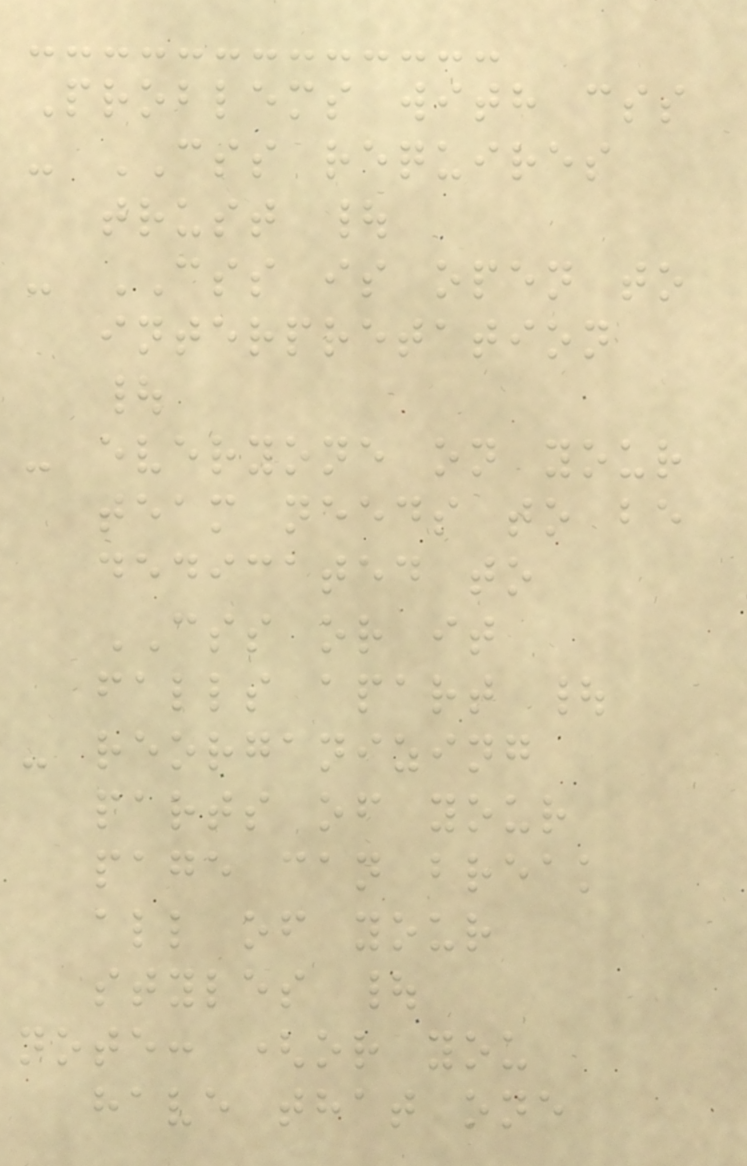Problems with css
- CSS requires
trust |
- CSS is open to
interpretation
|
- everyone on your
team needs to be
dedicated to
CSS or it
falls apart |
- reorganizing
parts of your
page can break
all of your
styles |
note: (or you
have that one
